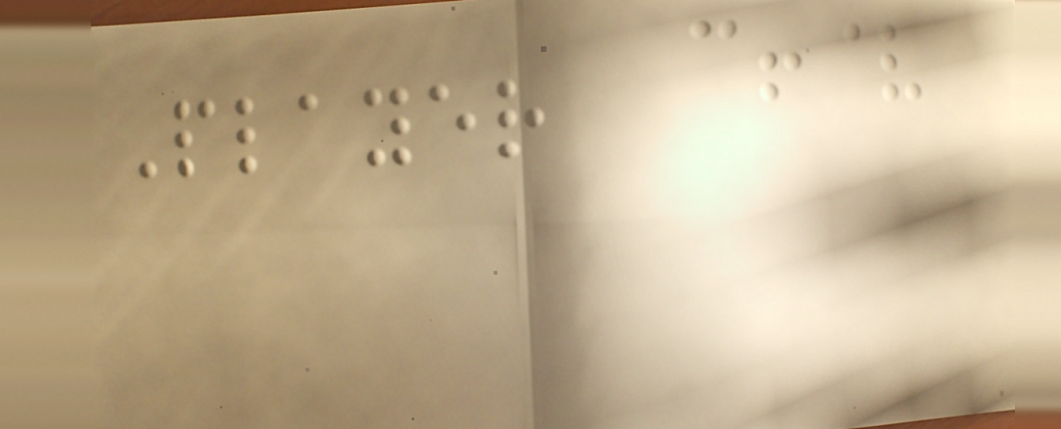Player
